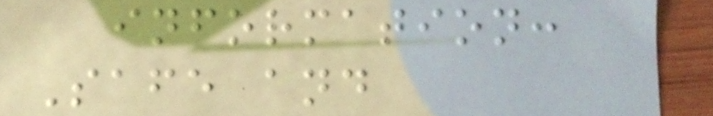information:
Safe and
